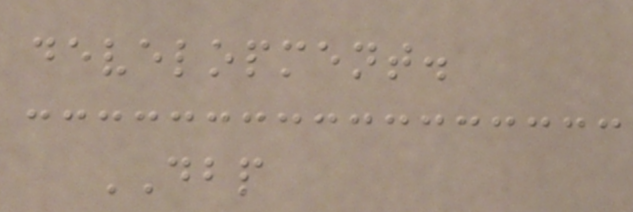development.
DBP
